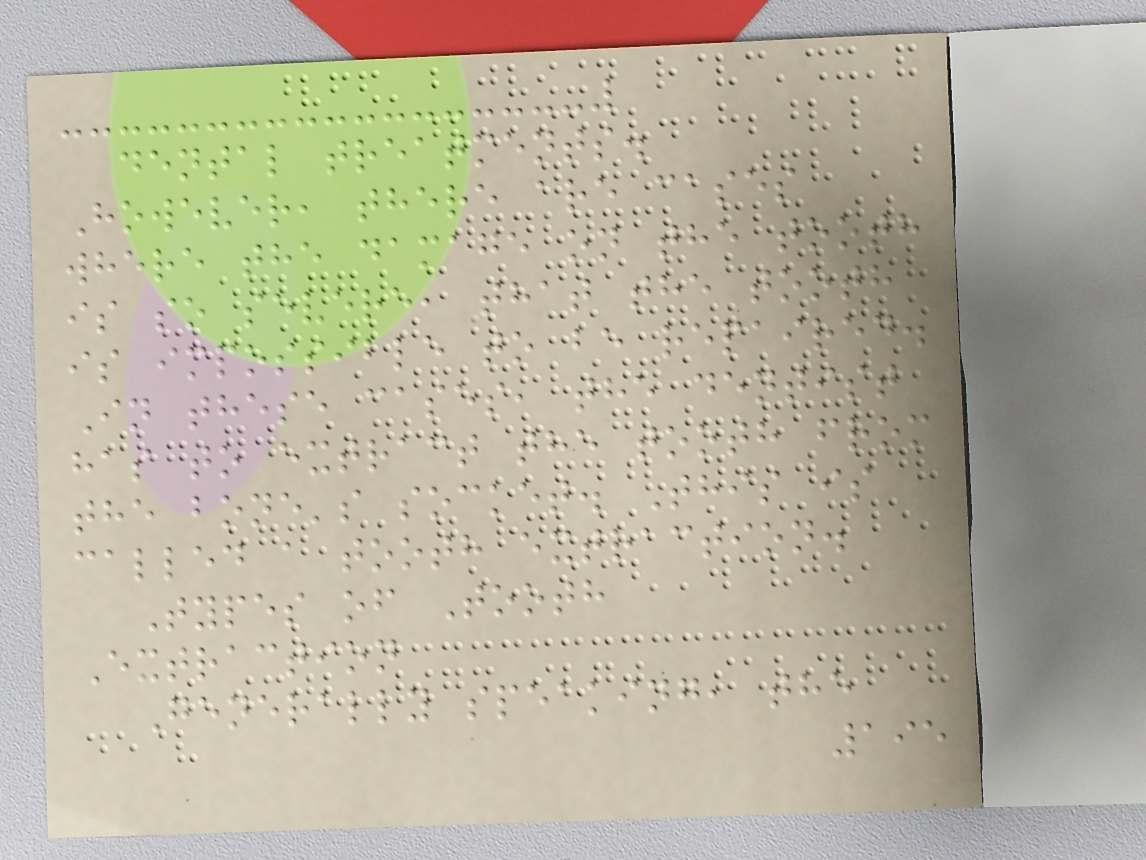dental treatments.
However, there are cases
where the damage on the tooth
is so severe, that the tooth
is impossible to be repaired.
In these cases, the dentist
has to extract the tooth from
the bone's socket. This is
called a tooth extraction.
Types of Tooth
Extraction
Generally speaking, the
195
